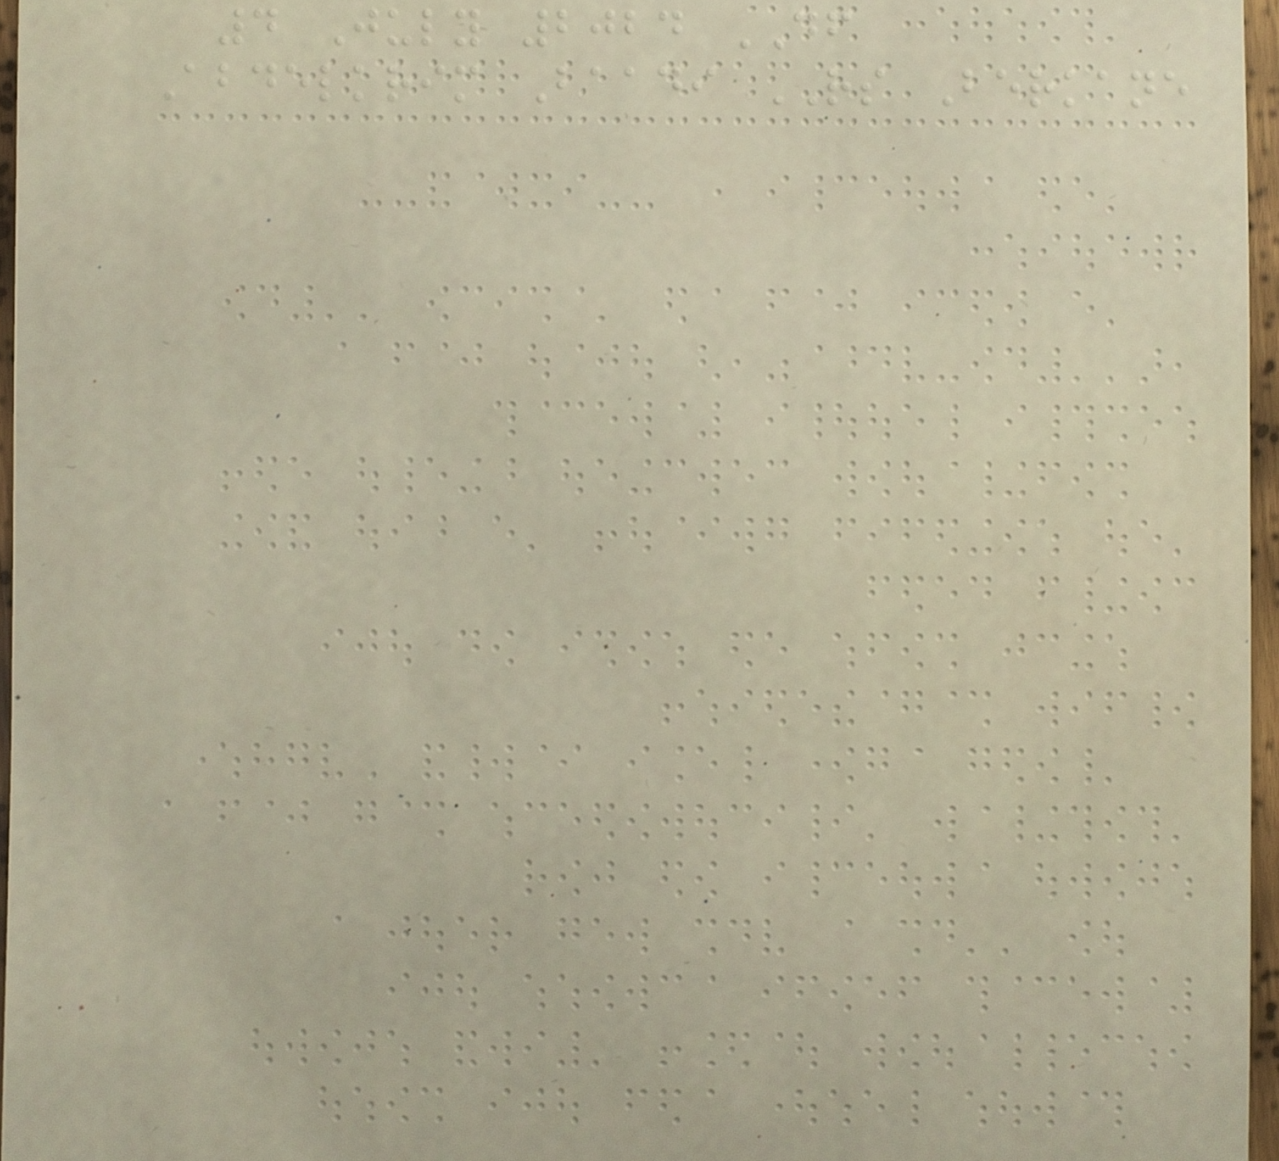4 July 2024 DF
Abdelkrim Baadi RS Berkane
